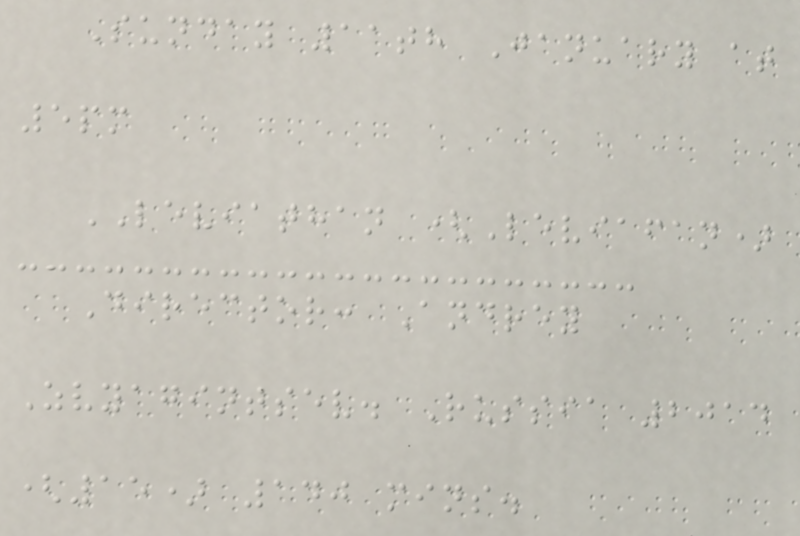Sunday 11th January at
5pm
LEVIATHAN (Leviafan)
Director: Andrey
Zvyagintsev. Russia 2014
(15) 140 mins.
